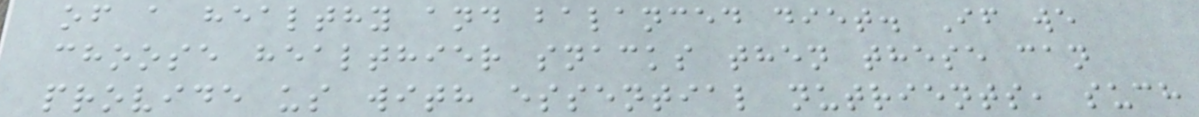of a healthy and balanced diet. If we
choose healthier snacks then these can
provide us with essential nutrients, such
